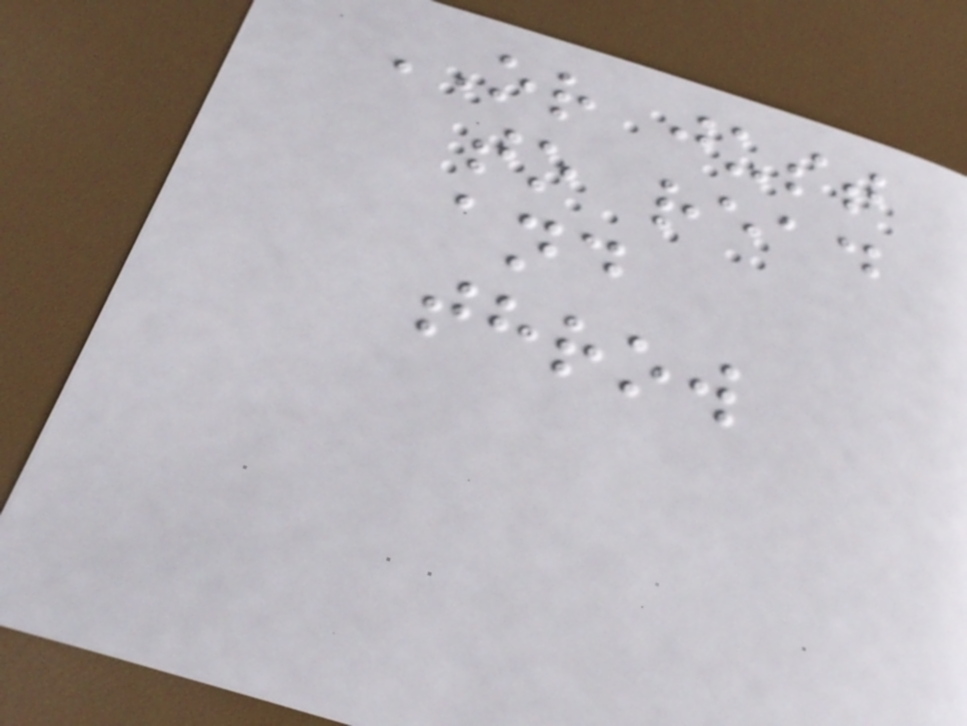OR just
to read
and
throw
